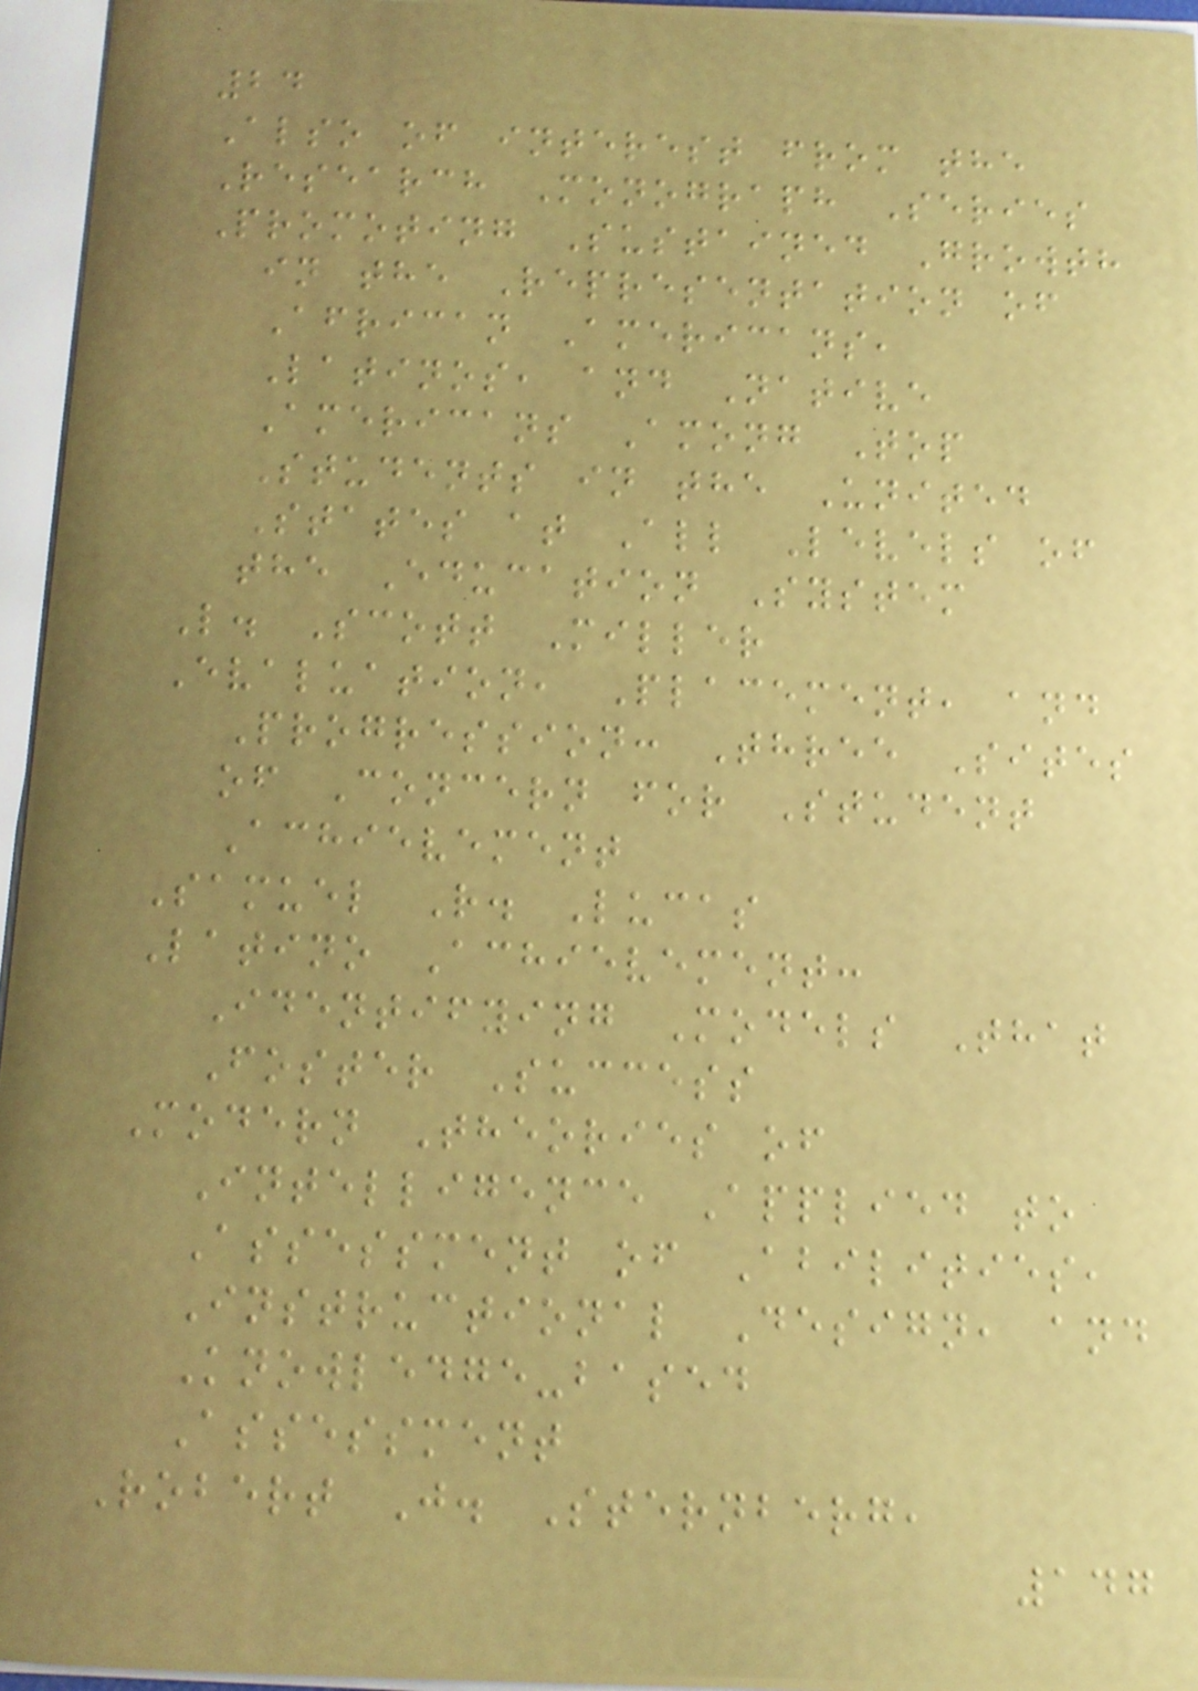24
Also of interest from the
Research Monograph Series
Promoting Sustained Growth
in the Representation of
African Americans,
Latinos, and Native
Americans Among Top
Students in the United
States at All Levels of
the Education System
L. Scott Miller
Evaluation, Placement, and
Progression: Three Sites
of Concern for Student
Achievement
Samuel R. Lucas
Latino Achievement:
Identifying Models That
Foster Success
Modern Theories of
Intelligence Applied to
Assessment of Abilities,
Instructional Design, and
Knowledge-based
Assessment
Robert J. Sternberg,
147
